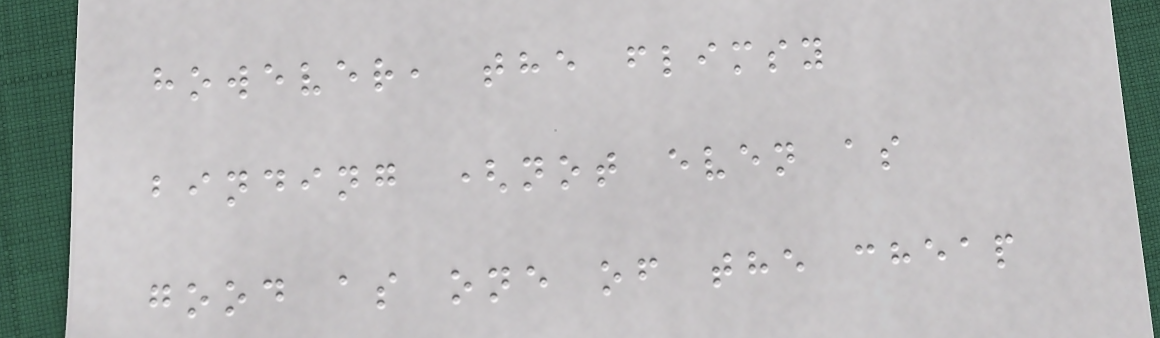however, the flimsy
binding (not even as
good as one of the cheap
